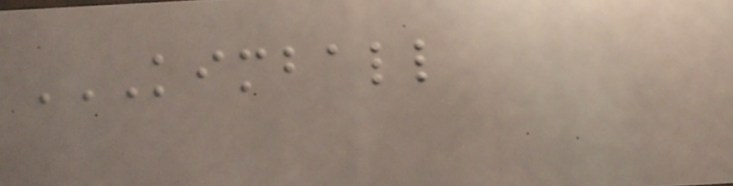KIMBALL
